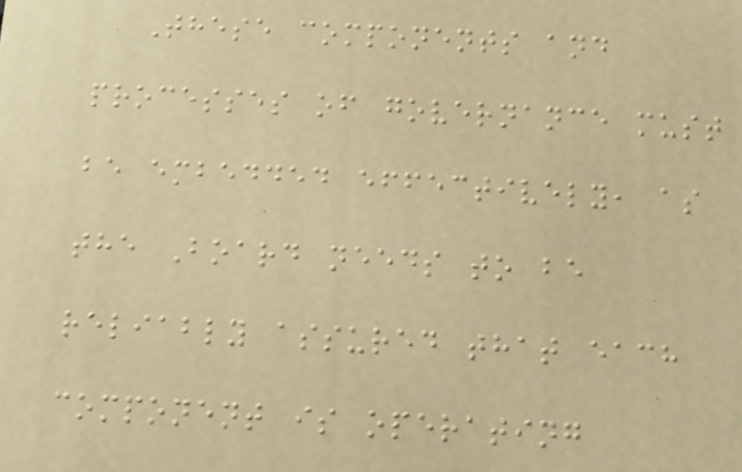These components and
processes of governance must
be embedded effectively, as
the Board needs to be
reliably assured that each
component is operating
